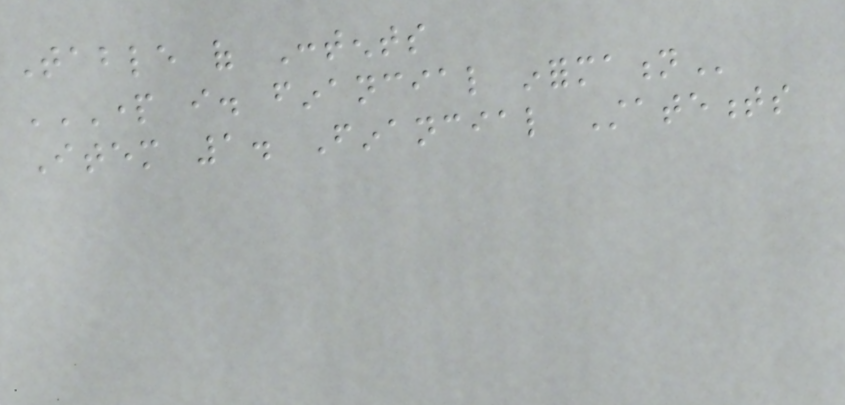Table of Contents
PART I. FINANCIAL INFORMATION
Item 1. Financial Statements
